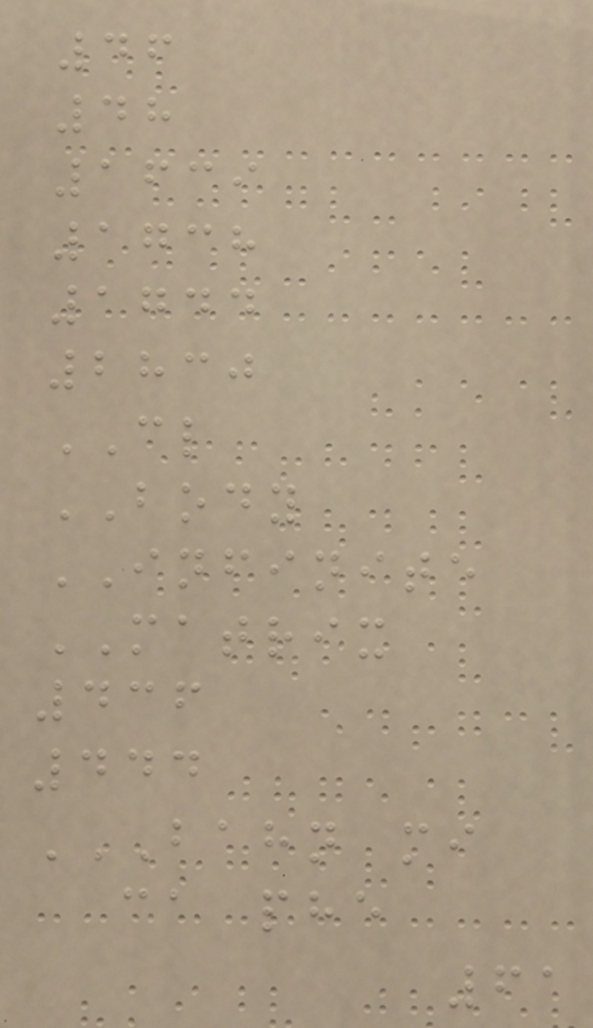46
48
1639
1738
1744
2830
CL
BODY
INFINITE
MATRIX
436
444
BAHN MI
CA PHE
61
